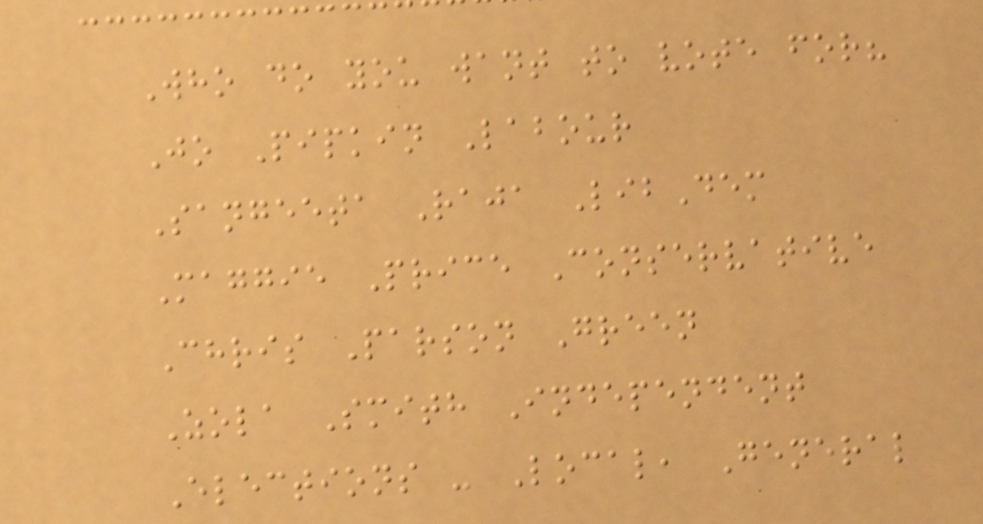Who do you want to vote for?
Jo Pipkin Labour
Sangeeta Raja LibDem
Maggie Price Conservative
Chris Parson Green
Zola Smith Independent
Elections - Local, General
